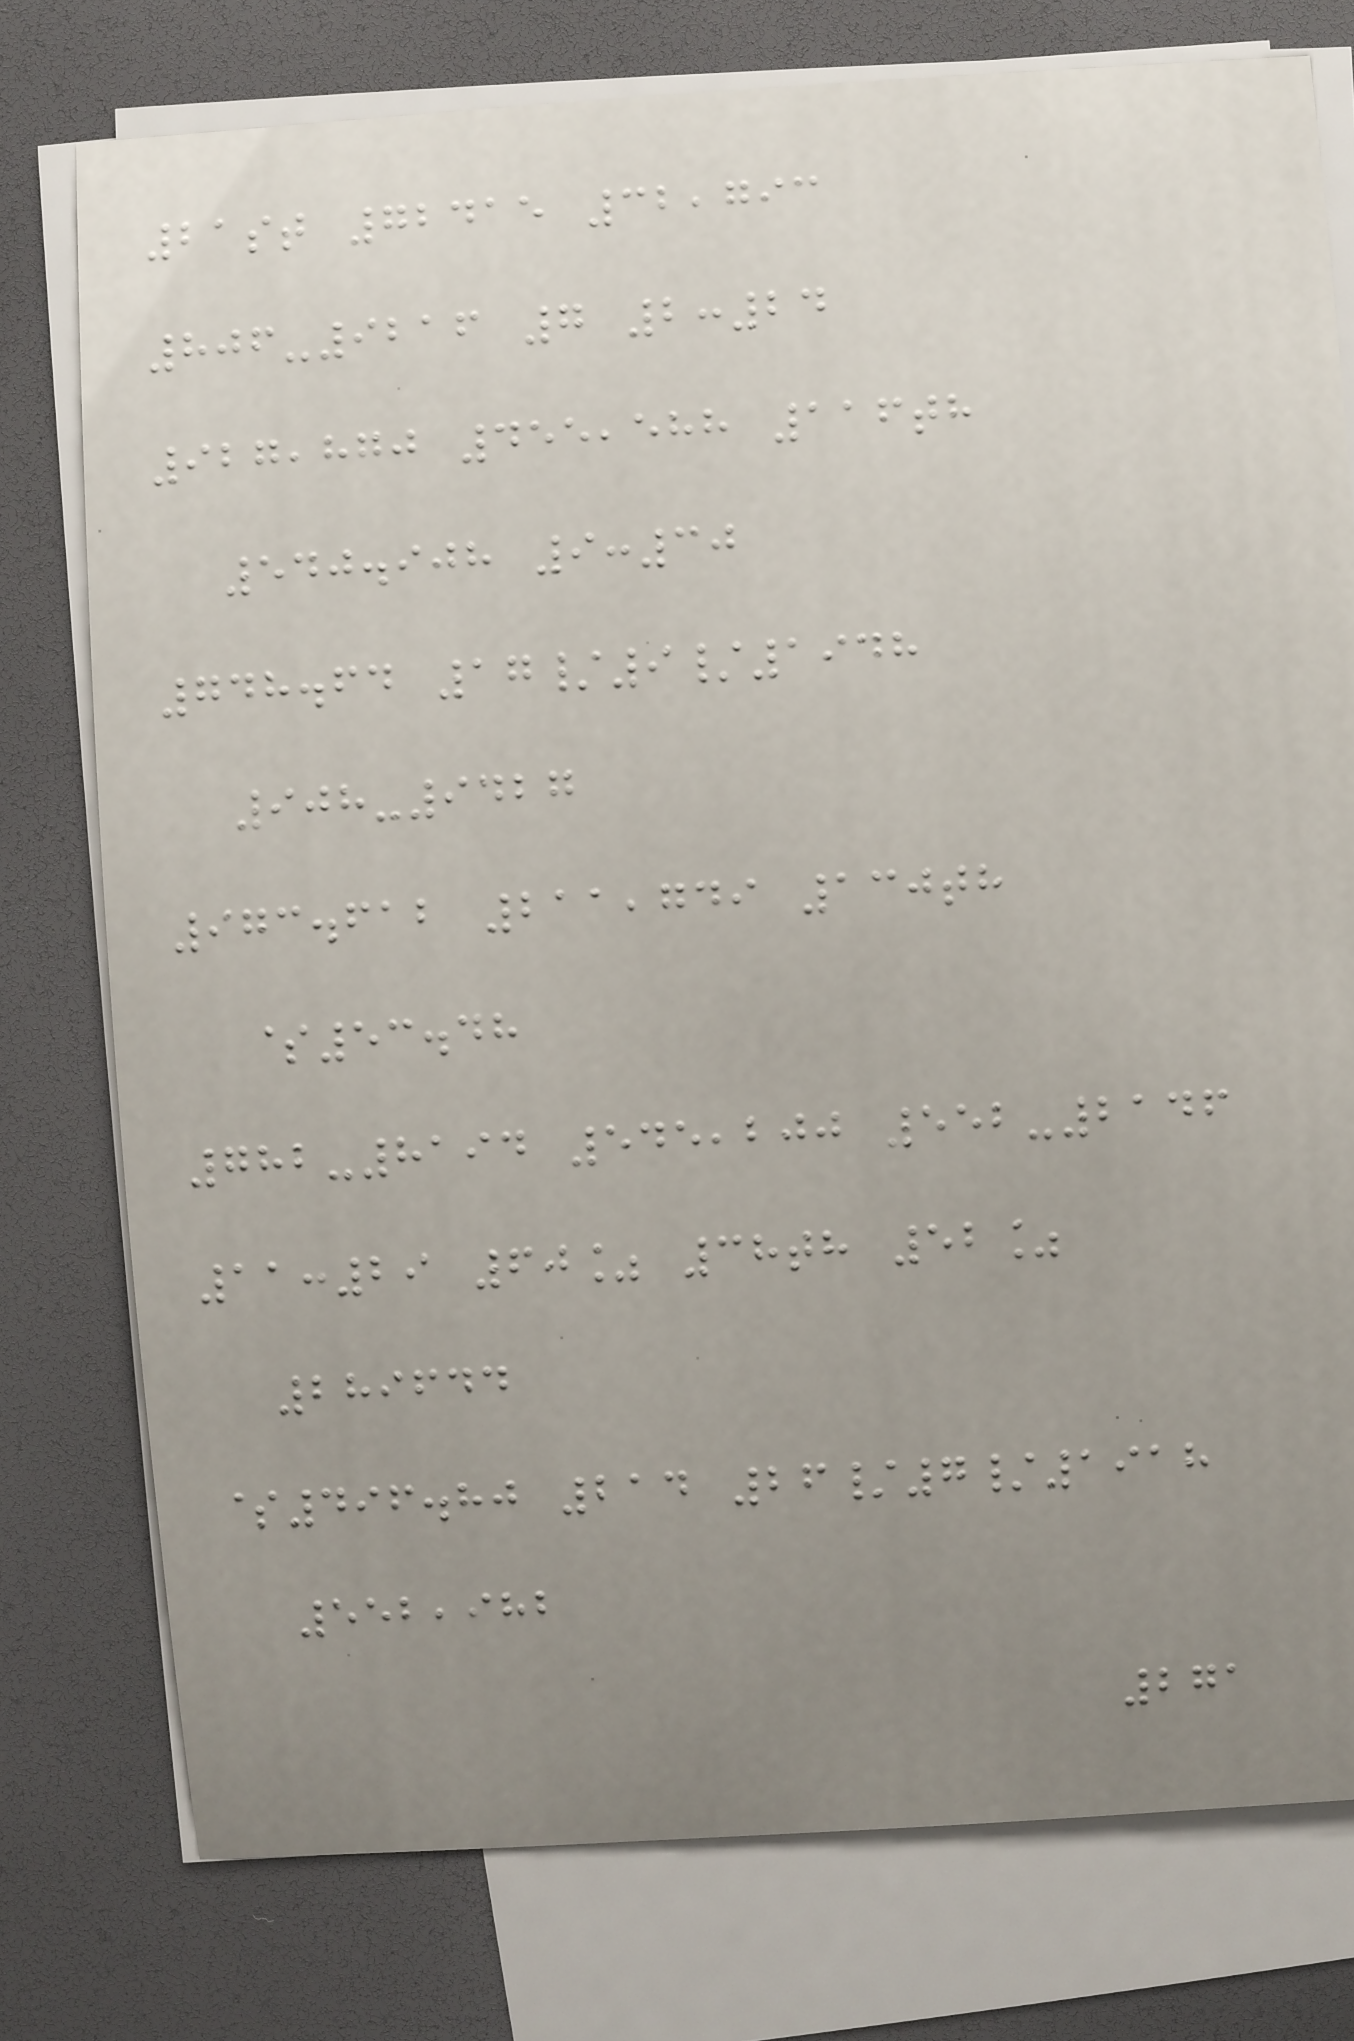21st 72415 32,793
806-9216 7 2:24
927,870 455,588 116th
540.908 9:30
748.64 17/9/1948
908-9427
973.612 211,749 130th
$53.48
782-8194 545,200 552-2146
11:29 60% 38th 52%
289644
$496.80 214 26/7/1918
552,982
271
